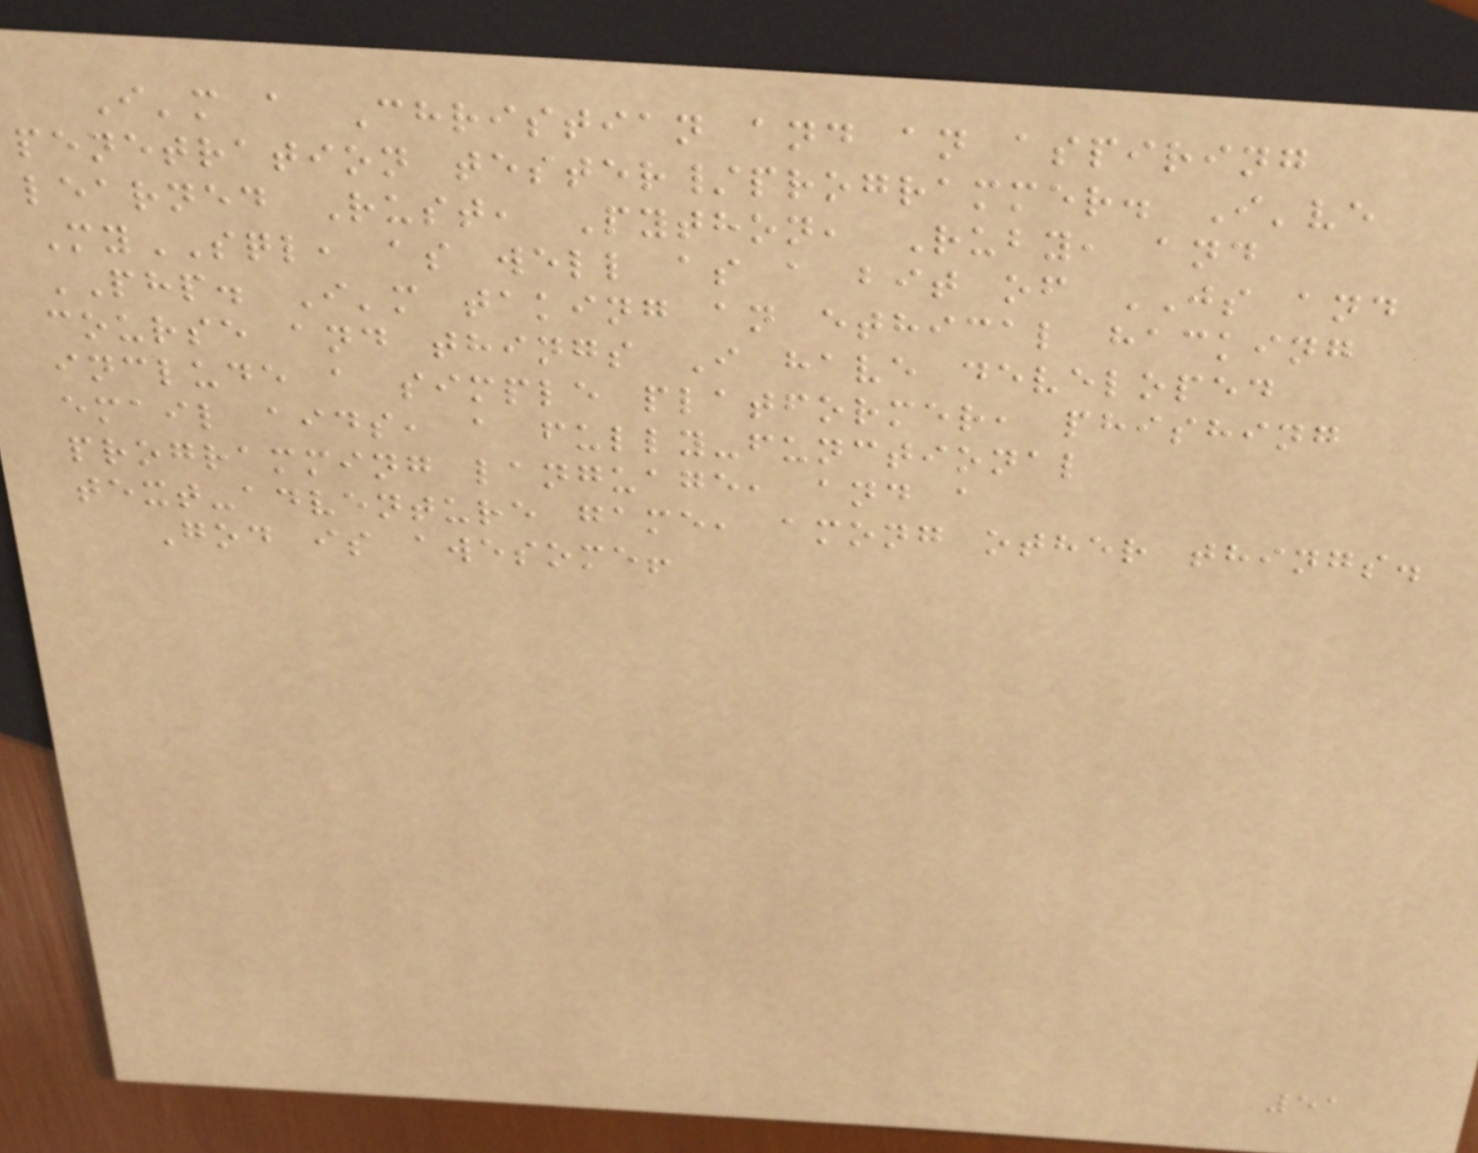I'm a Christian and an aspiring
penetration tester/programmer. I've
learned Rust, Python, Ruby, and
MySQL, as well as a bit of JS and
PHP. I'm taking an ethical hacking
course and things I have developed
include a simple platformer, phishing
email aids, a fully-functional
programming language, and a
text-adventure game, among other things.
God is awesome!
51
